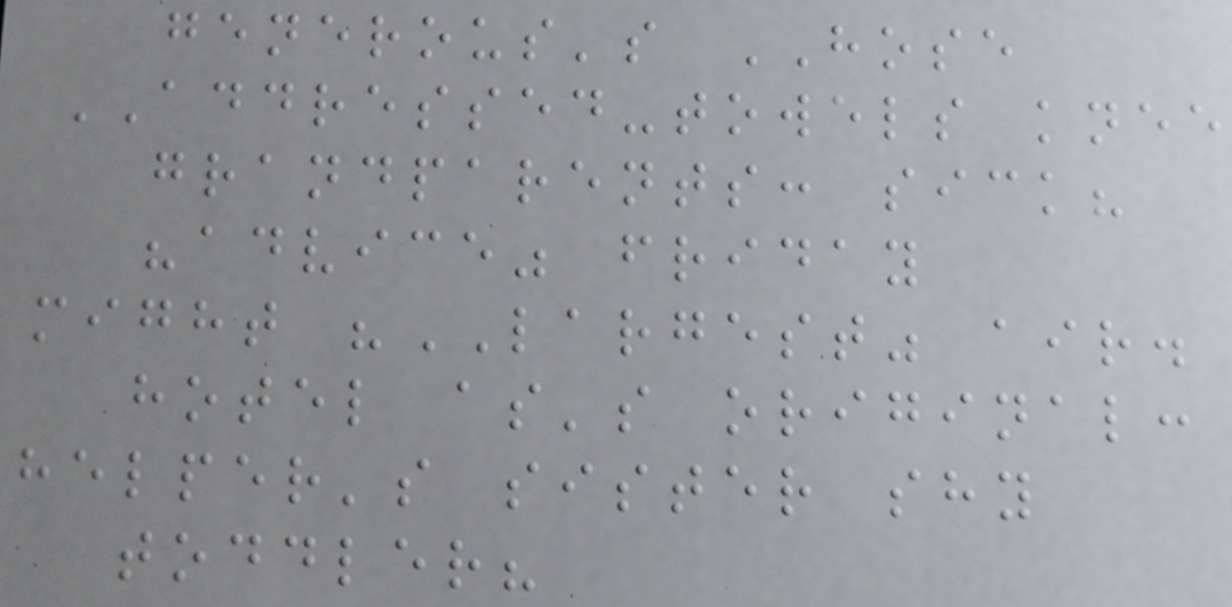generous's HOSE
ADDRESSED-towels knee
grandparents: sick?
"advice" friday
might "LARGEST" air.
hotel as's original:
helper's sister shy
toddler?
